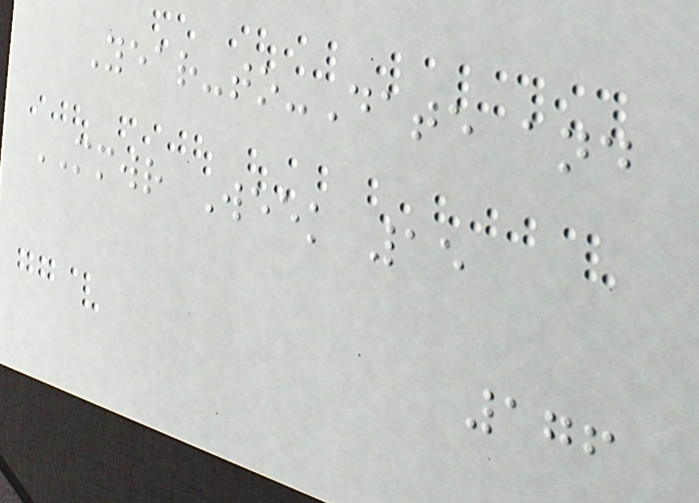Year-to-Date and
MMWR Week 15
176
